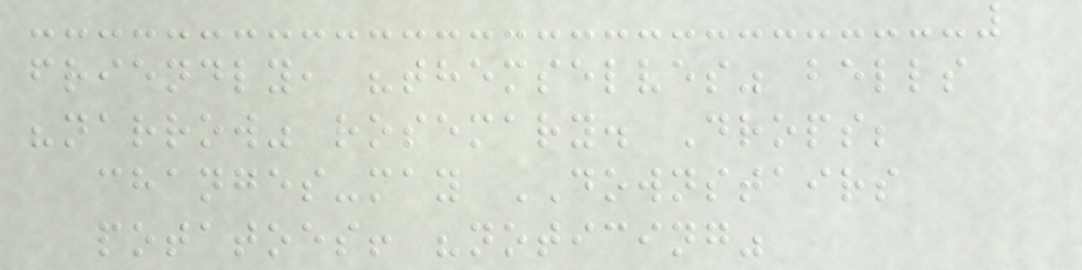friendly, "themselves" bells
"narrow" rosemary. Drops;
changes-may DOWNSTAIRS
potatoes! "noticing"
